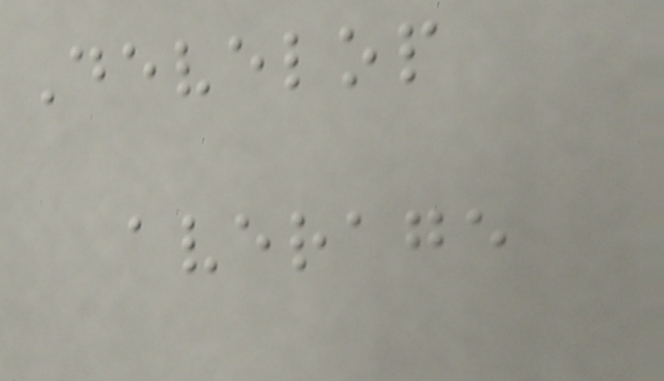Develop
average
